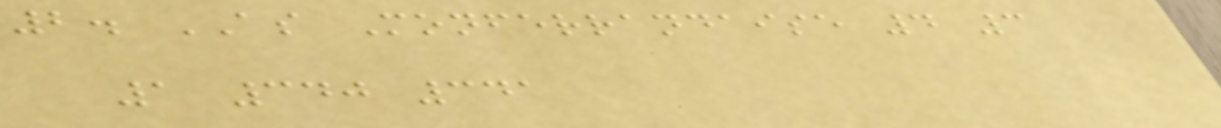2. AS Monferrandaise 4 3
1 340 341
